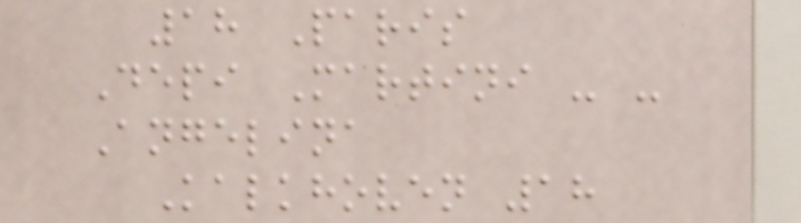18 Paris
Depi Martini - -
Angelina
Kalkhoven 18
